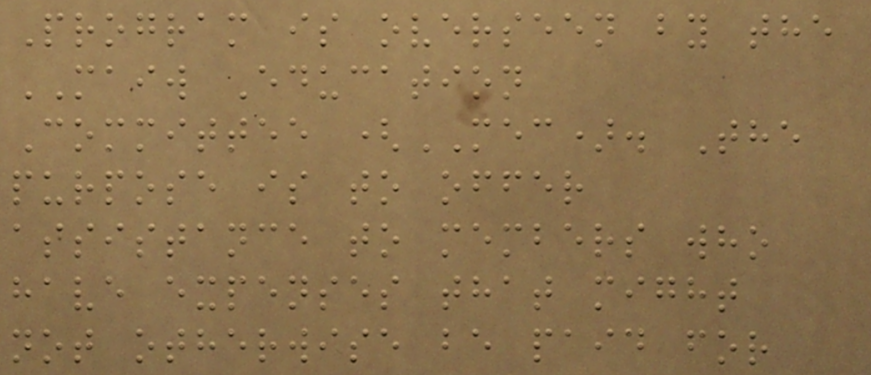Program is overseen by the
MAIW Education
Committee (MEC). The
purpose is to offer
assistance to members who
have expenses that might
not otherwise be paid for
